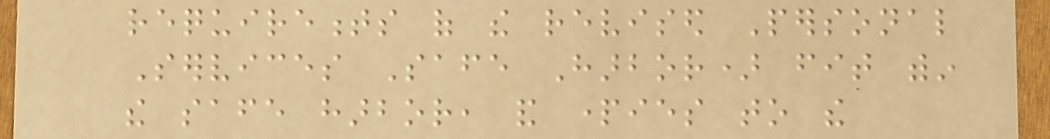requirements of the revised Personal
Services Safe Harbor) fit within
the safe harbor, and parties to the
